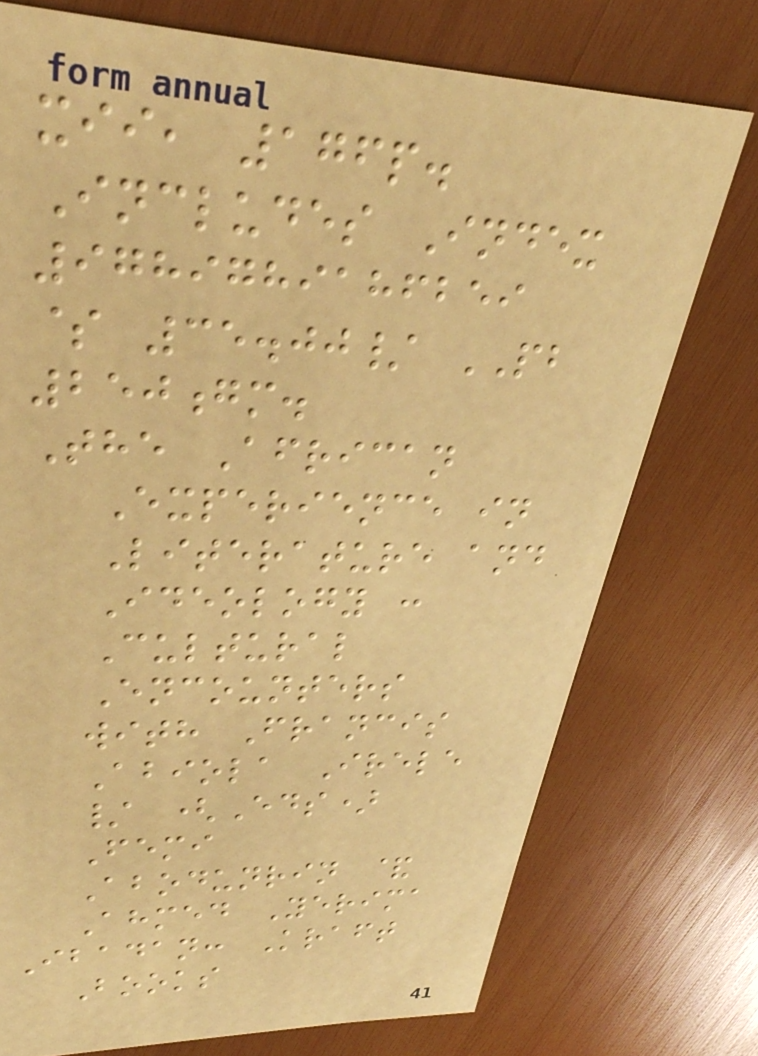xii, 176p.
Includes Index
9789789186259
$ 35.00/ PB
250gm.
The African
Experience in
Literature and
Ideology :
Cultural
Encounters
with Francis
Abiola Irele
/ (Eds)
Femi
Abodunrin &
Ahmed Yerima
Ibadan: Kraft
Books
